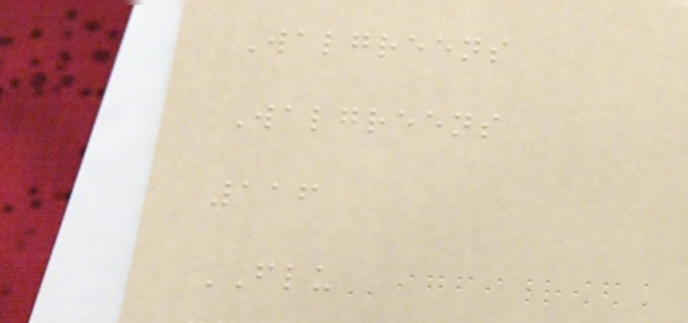Walgreens
Walgreens
116
FLU
